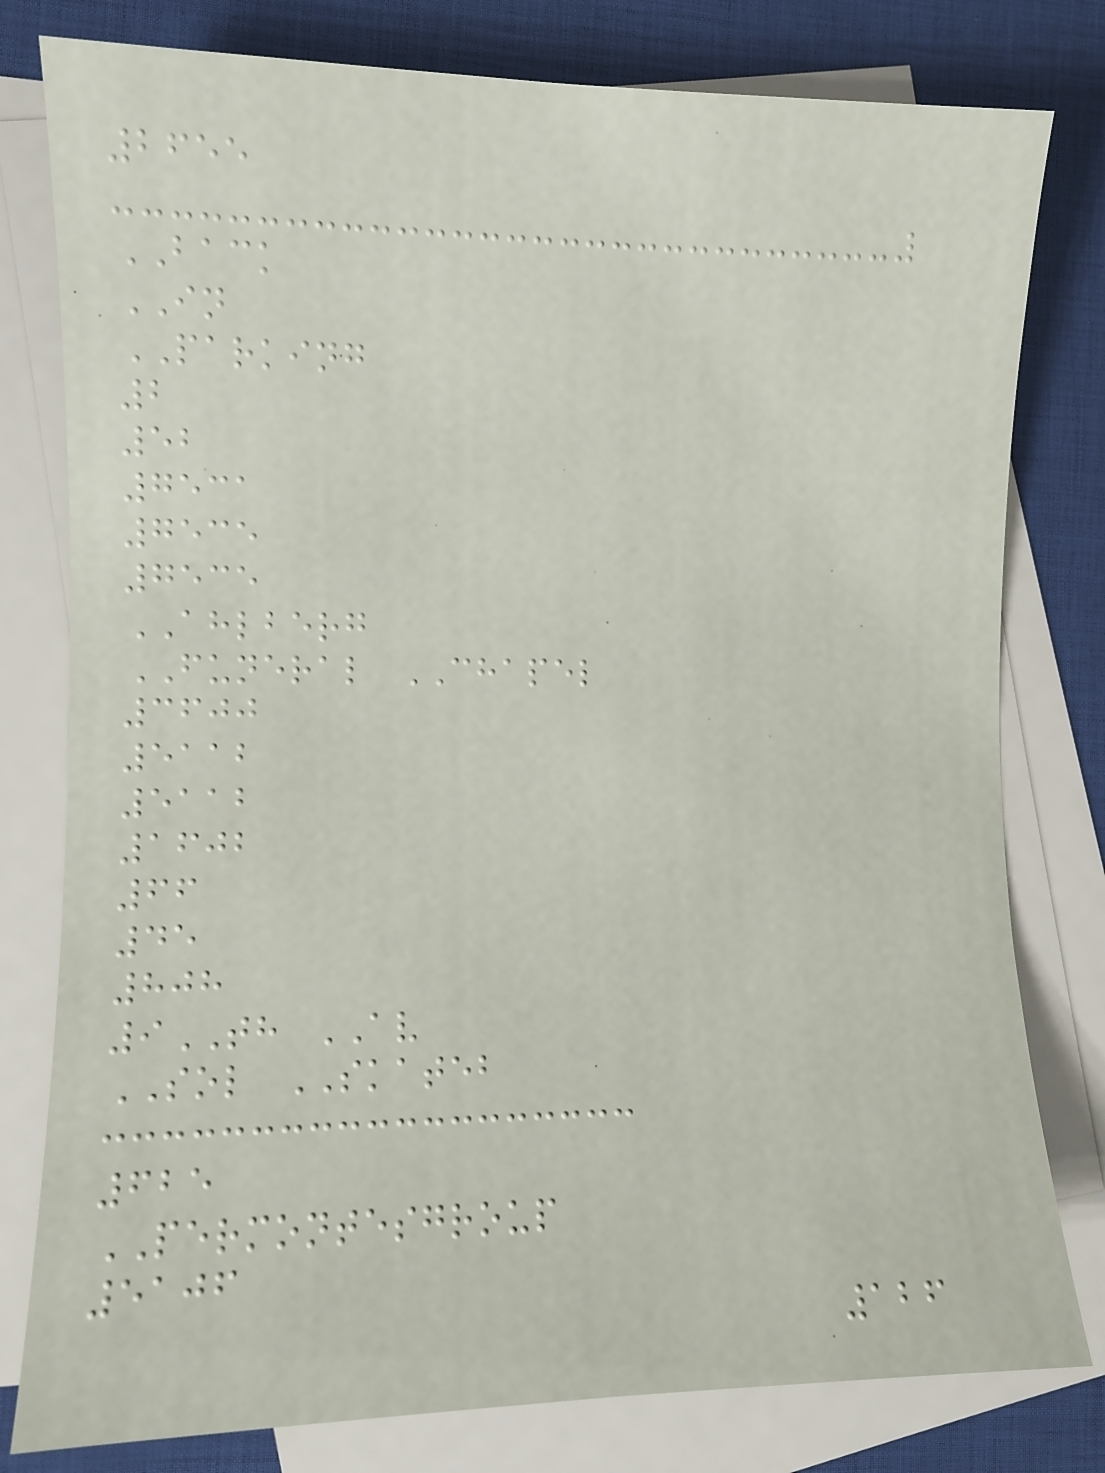2655
BACK
IN
PARKING
2
52
7531
7535
7535
AHLBERG
FUNERAL CHAPEL
3600
5112
5112
1602
66
45
808
9TH AV
SOL SKATEB
625
PERMONTESGROUP
5106
126
